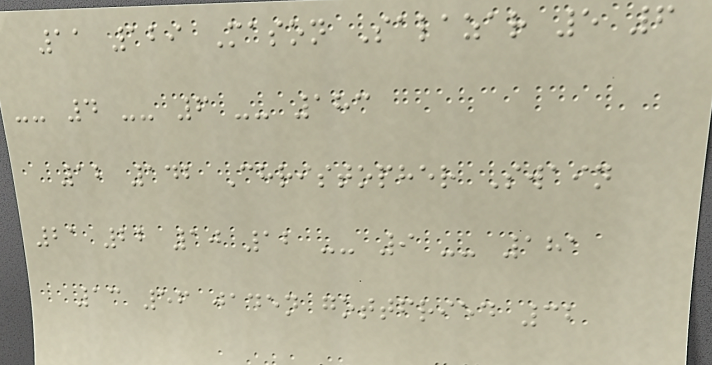11 129 Mason Salazar 5 6
-- 4 -- 6 -- 183
12 142 Christopher Swain
21 22 10 12 -- 9 -- 181
13 56 jaden gottfried 32
